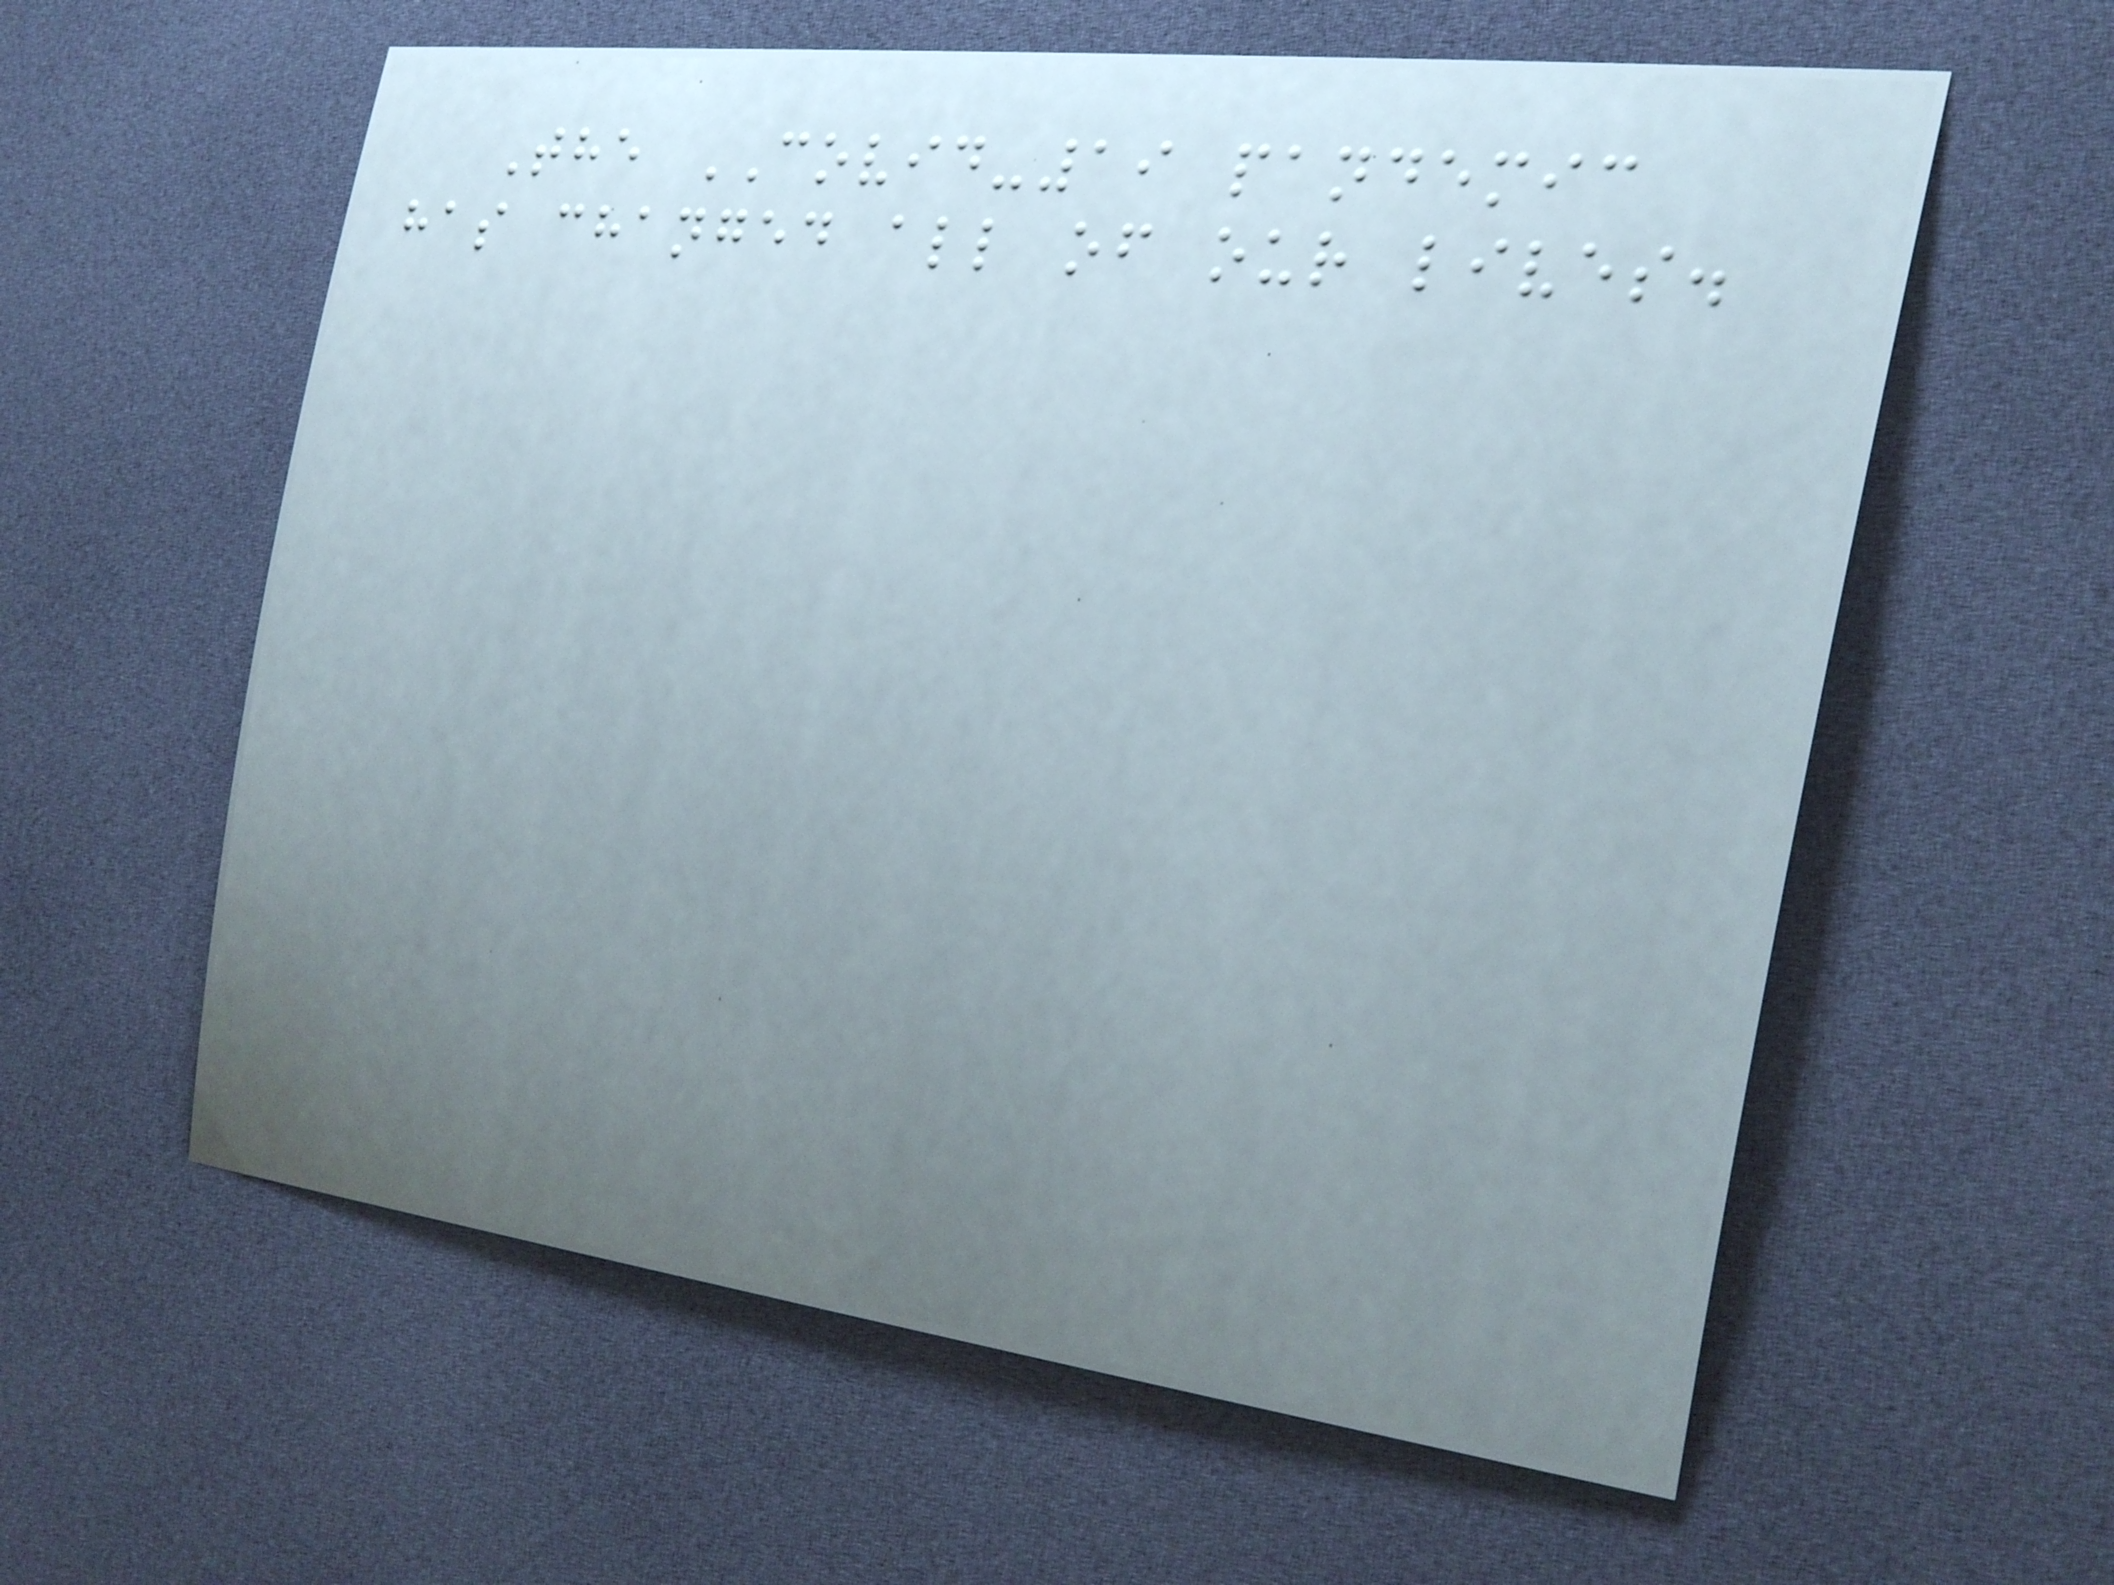The COVID-19 pandemic
has changed all of our lives.
